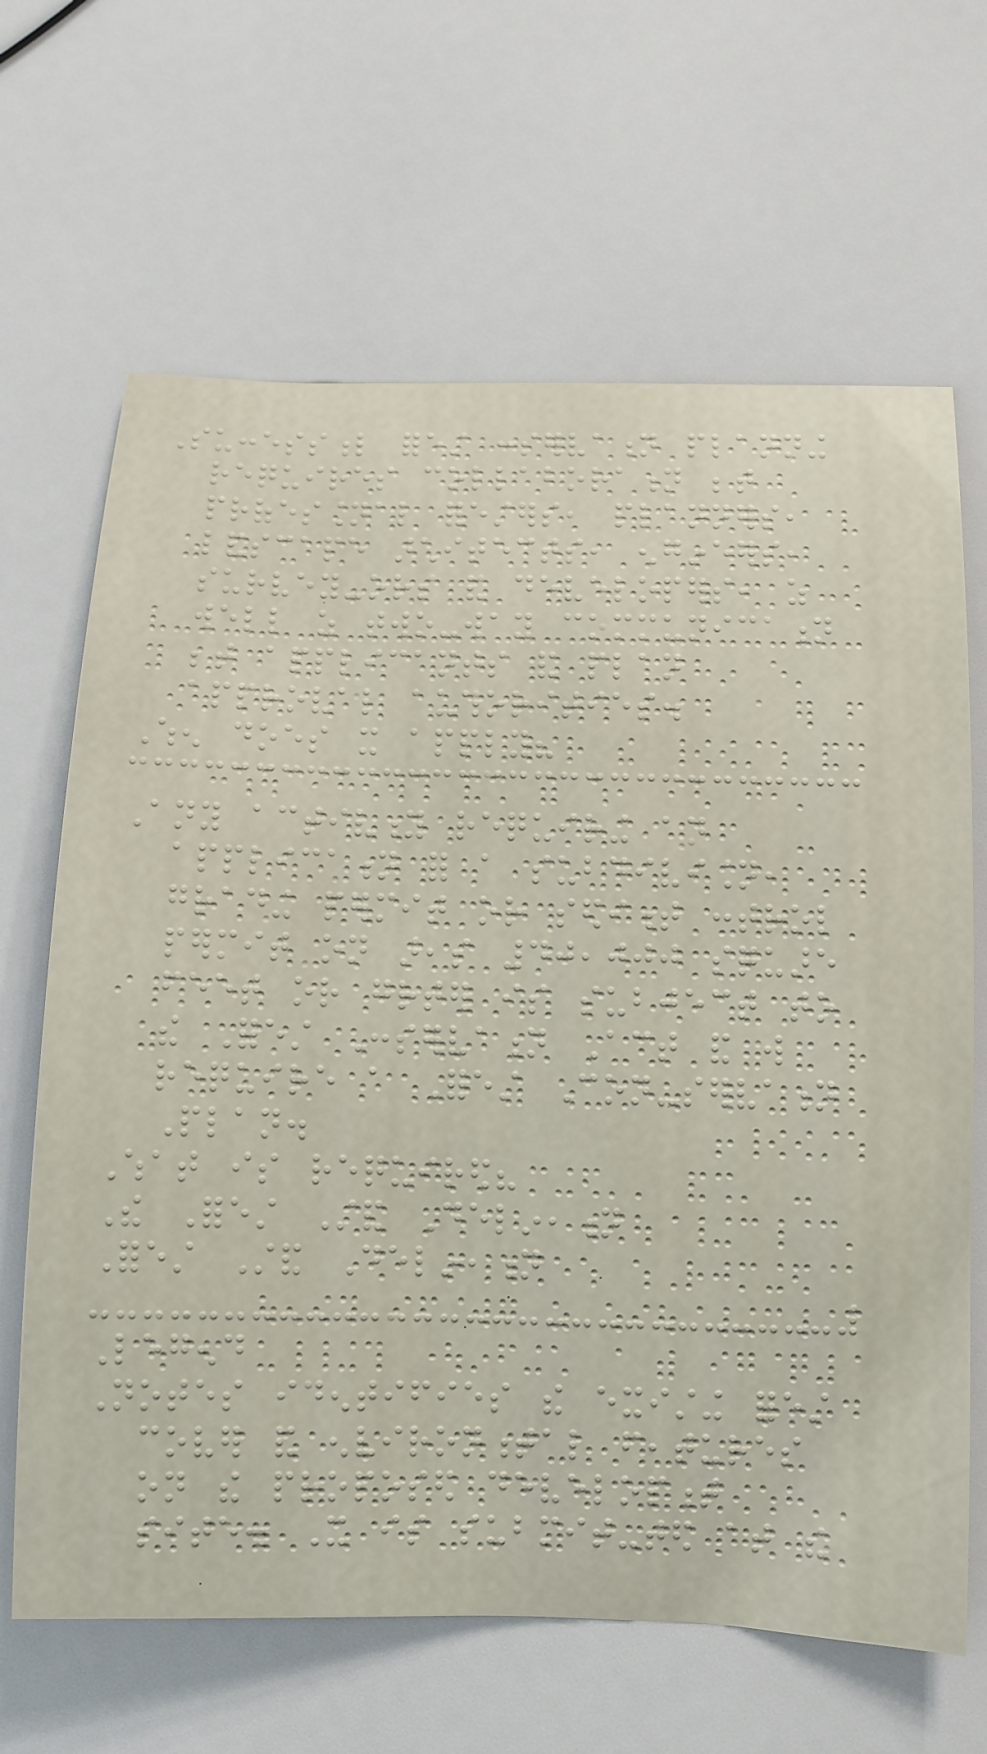Successful forest conservation planning
requires collaboration between
professional foresters, planners,
landscape architects, engineers,
survey-ors and developers, as
well as two-way communication
between applicants and plan
approval authorities.
When does it apply?
Any activity requiring an
application for a subdivision,
grading permit or sediment control
permit on areas 40,000 square
feet or greater is subject to
the Forest Conservation Act and will
require a Forest Con-servation
Plan.
What is required?
The Forest Stand Delineation
Forest Stand Delineation
Legend
Notes identifies the existing forest
cover and environmental features
on the proposed development
site. It is submit-ted at the
